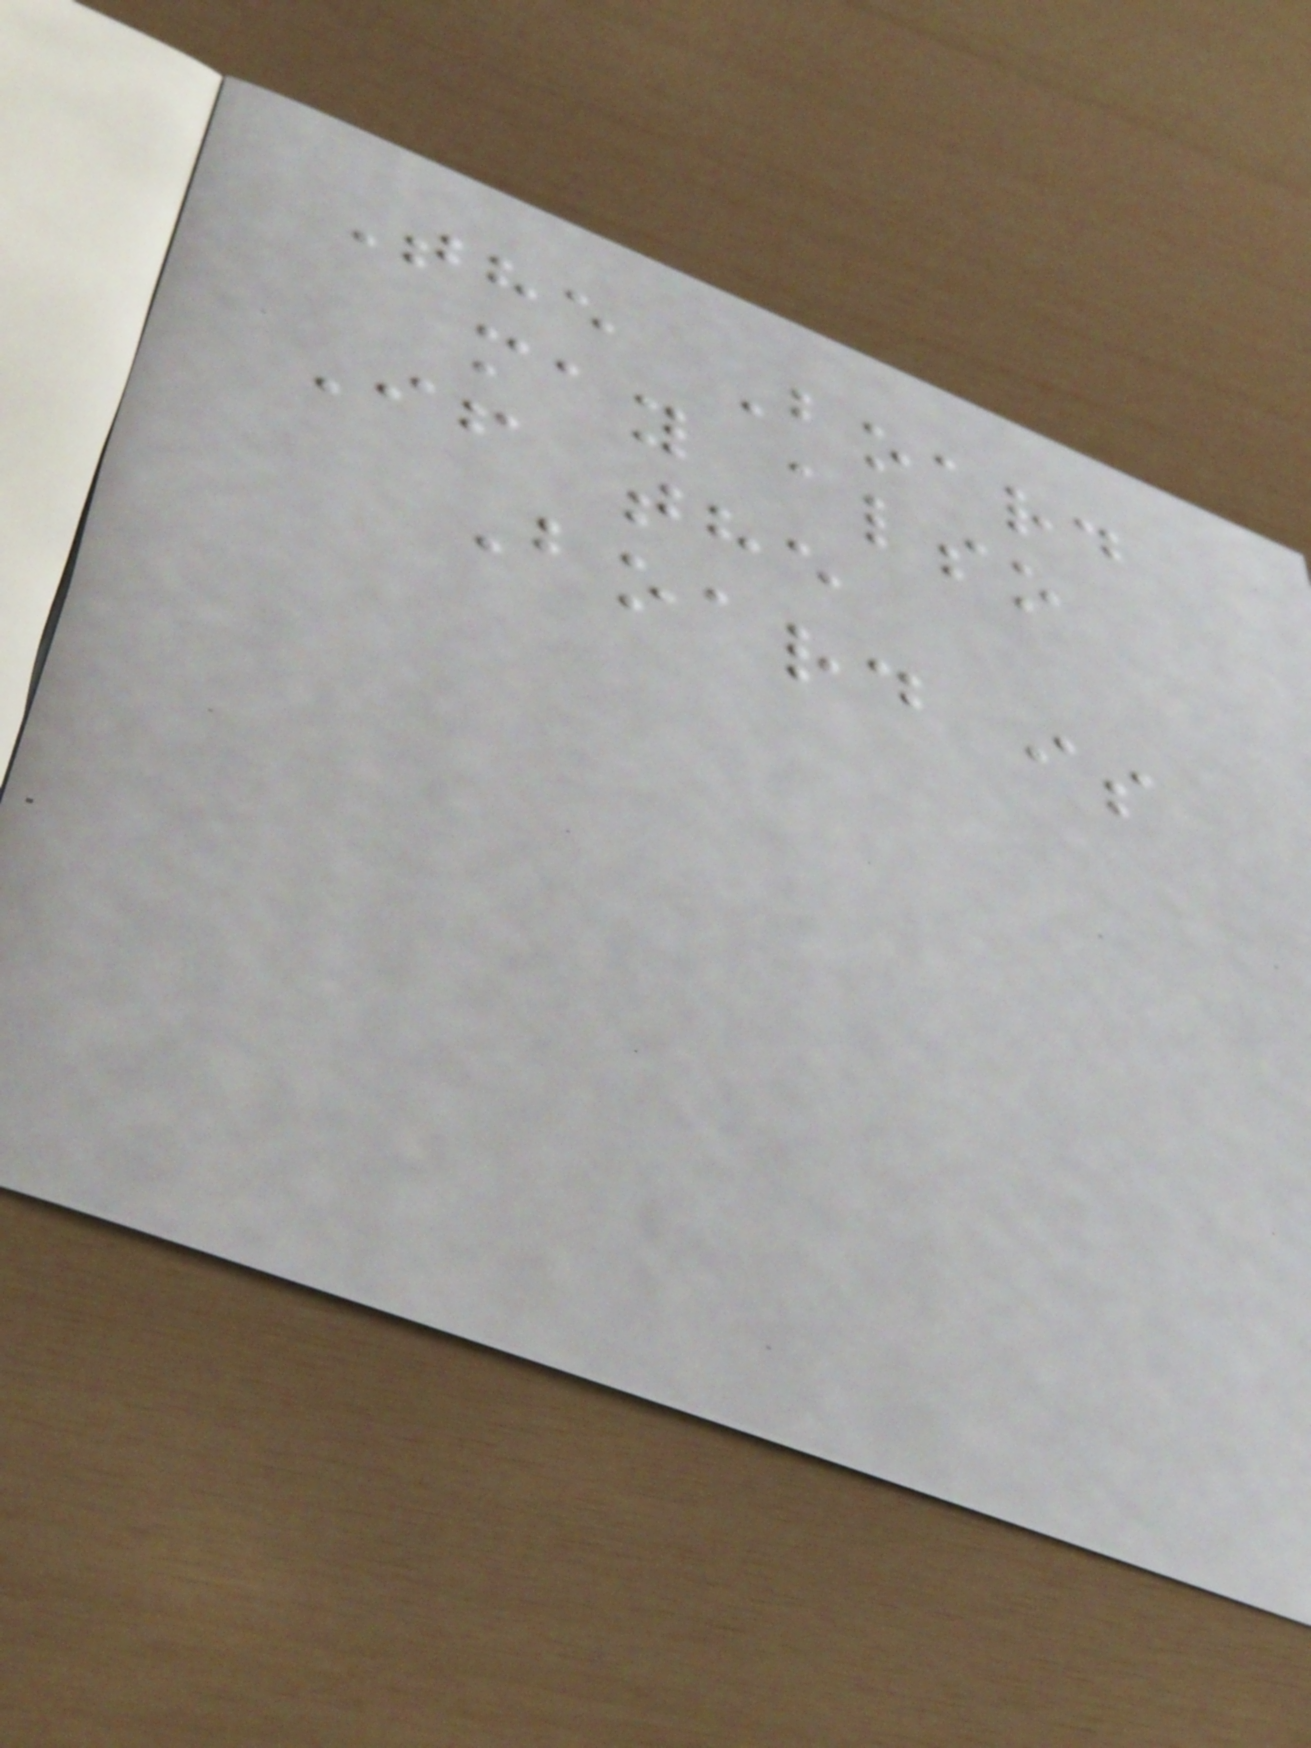The Board
may also
If the
Board is
